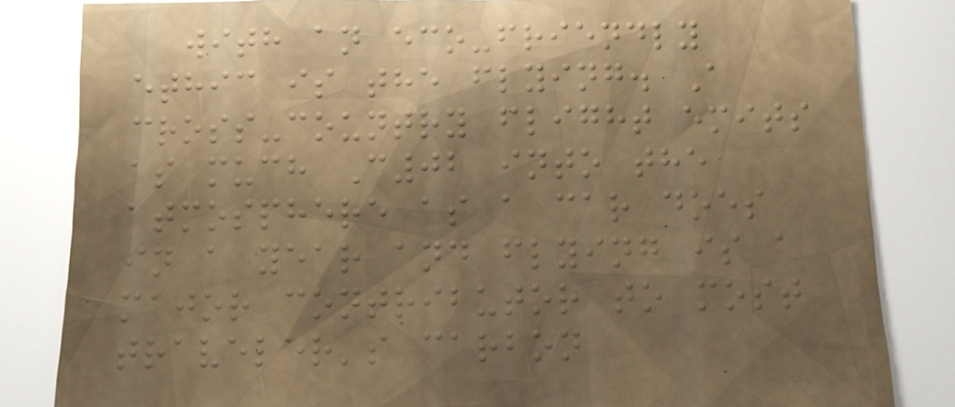with an eco-friendly
ethic is the flying. A
cross-country flight emits
as much C02 into the
atmosphere as a car does
in a year and flying is a
major contributor to most
traveler's carbon
